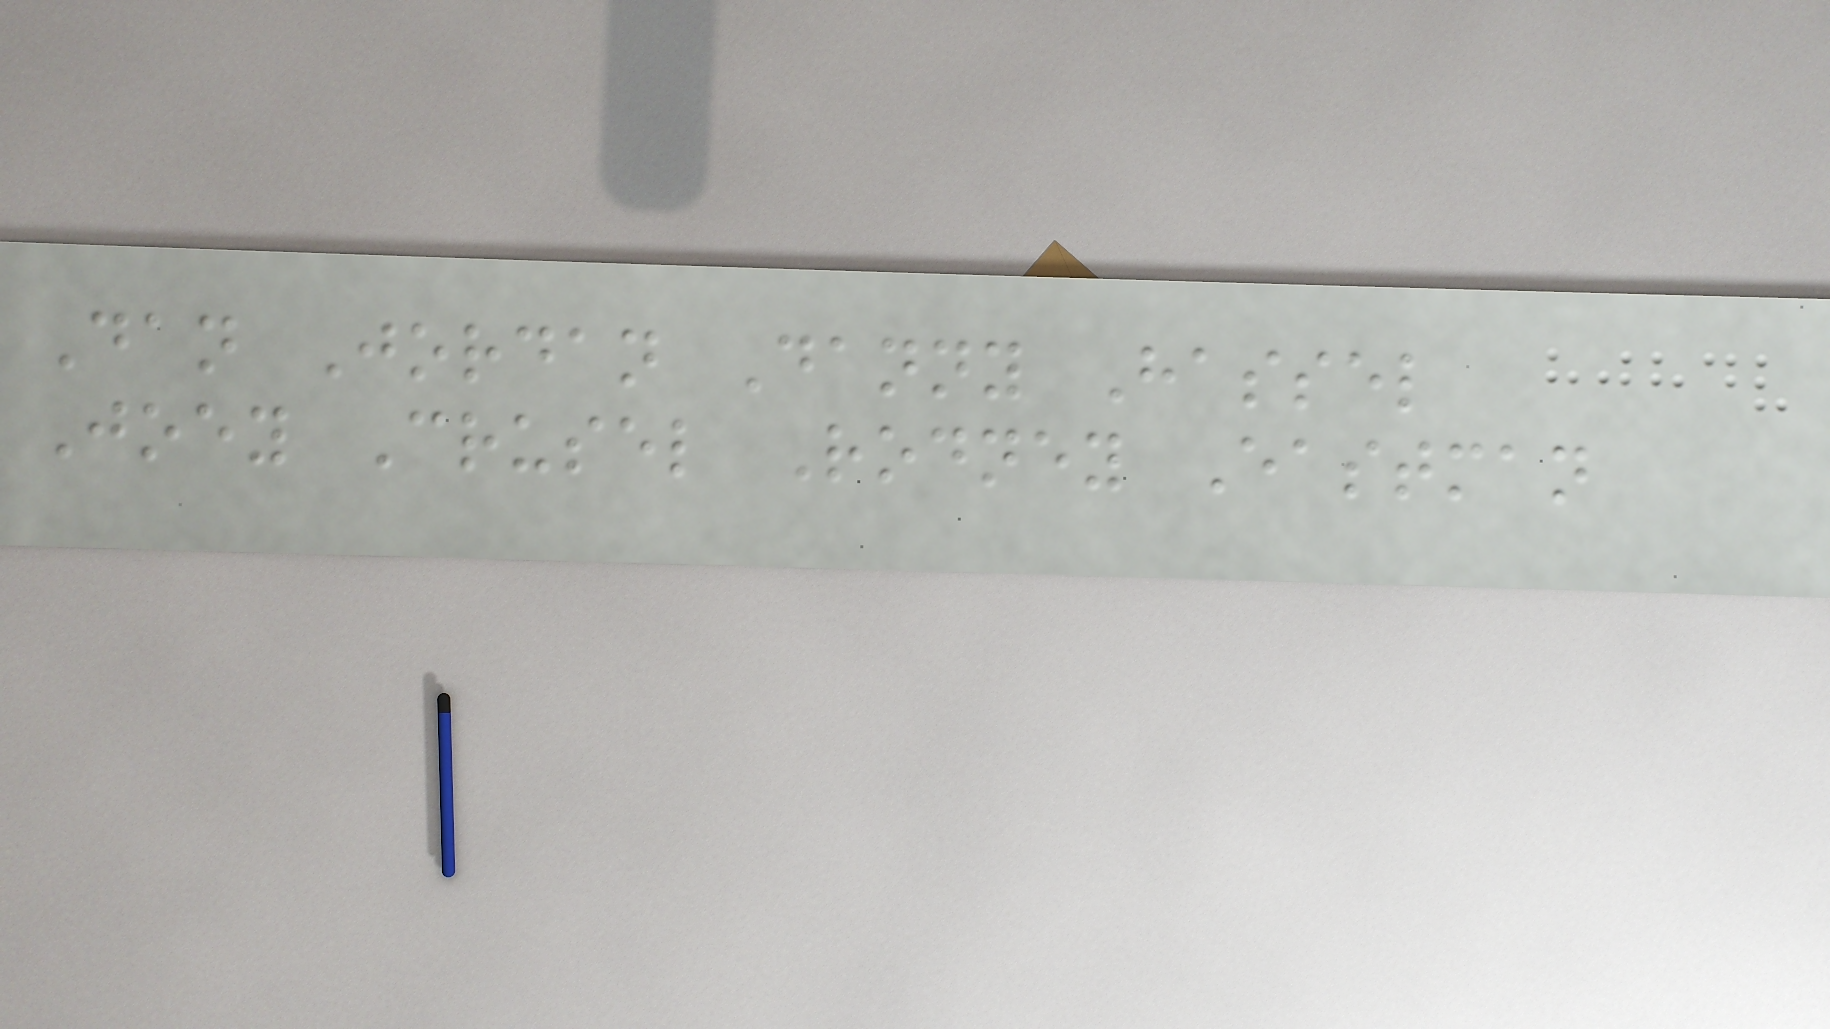Dan Jordan Danny Hassel
Joey Crusel Rodney Eastman
